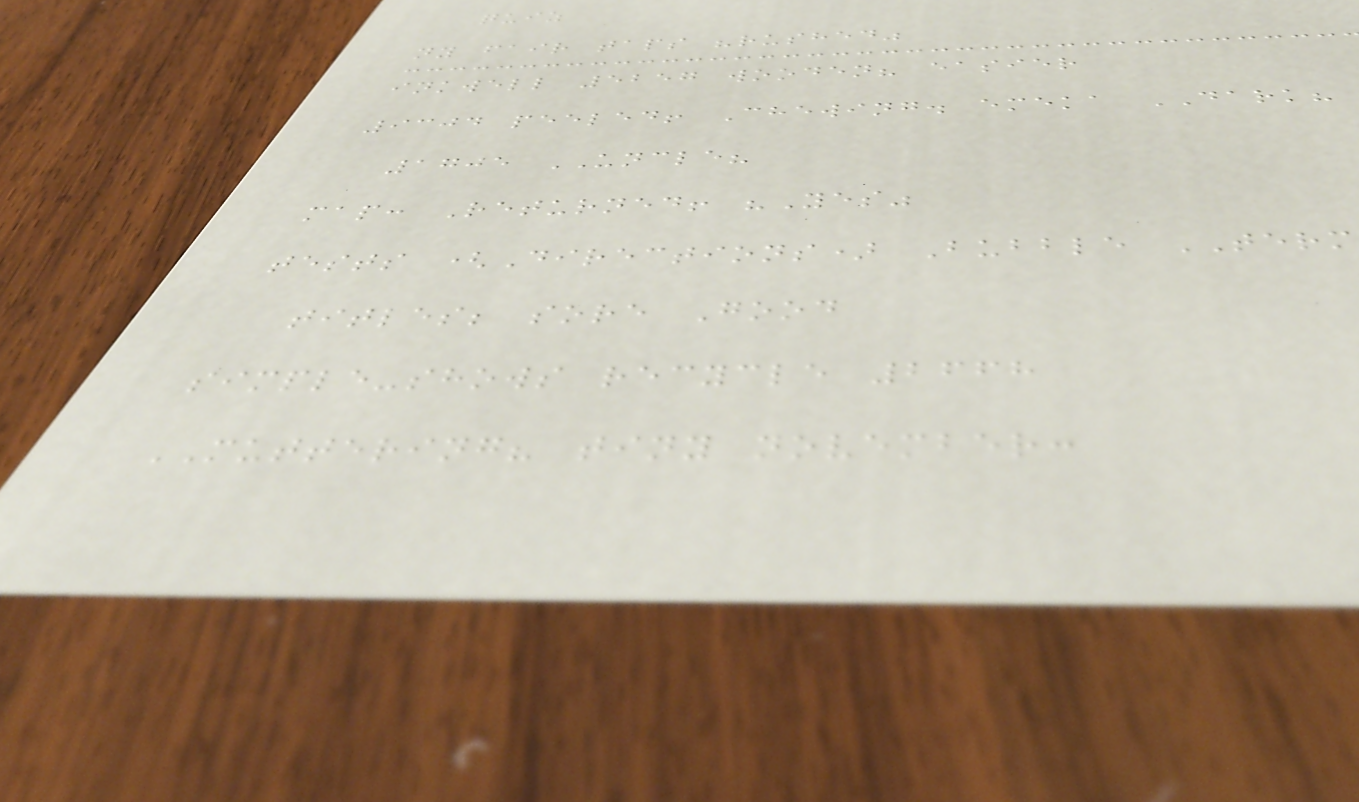quiz
ny fair taps "rushed"
inkwell 5257 wooden? easier
9304 peeled! Chewing. emeka DARK?
1705 UNCLE?
map: Returned! "Yes"
tests (Directions) Bubble TERM
titles; sore Good
simple-shows recycle 2668
MUTTERING? tiny november:
